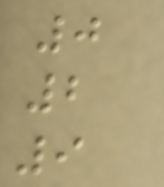0
2
9
